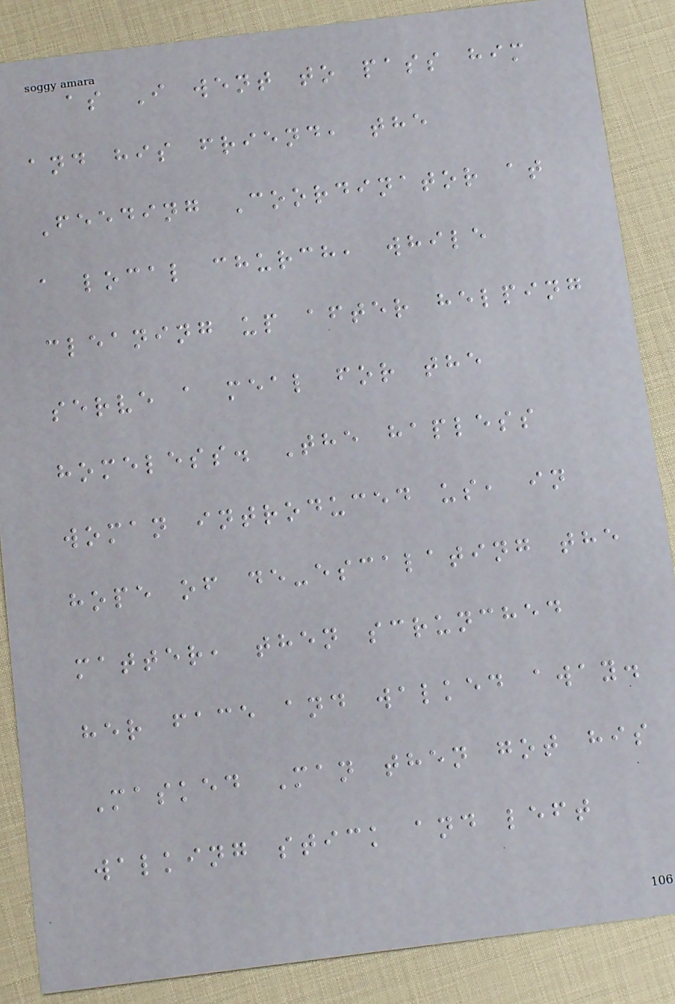as I went to pass him
and his friend, the
Feeding Coordinator at
a local church, while
cleaning up after helping
serve a meal for the
homeless. The hapless
woman introduced us, in
hope of de-escalating the
matter, then scrunched
her face and walked away.
Masked Man then got his
walking stick and left
